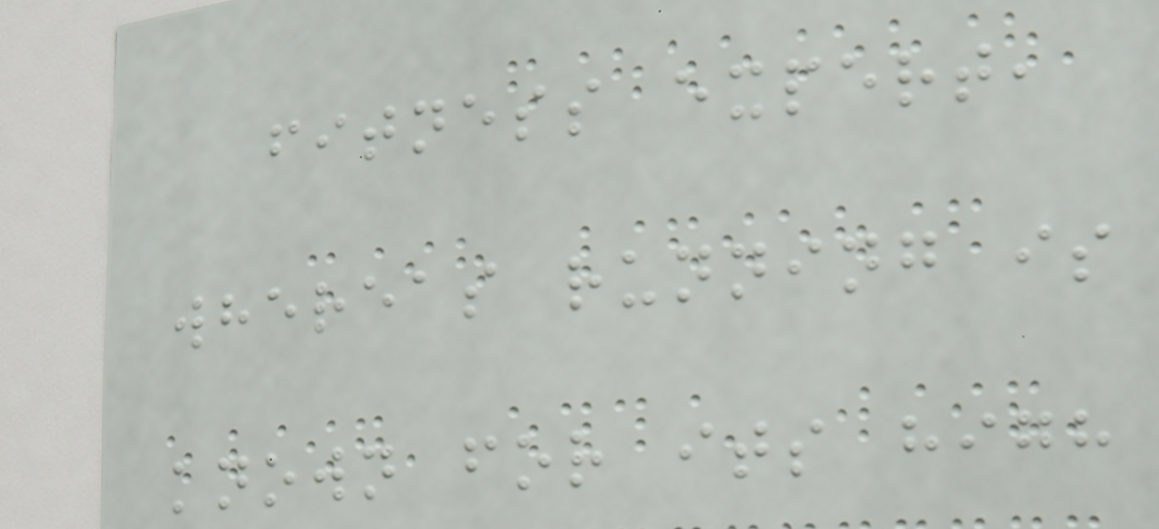fitness expert,
whereas running is
known for its high
